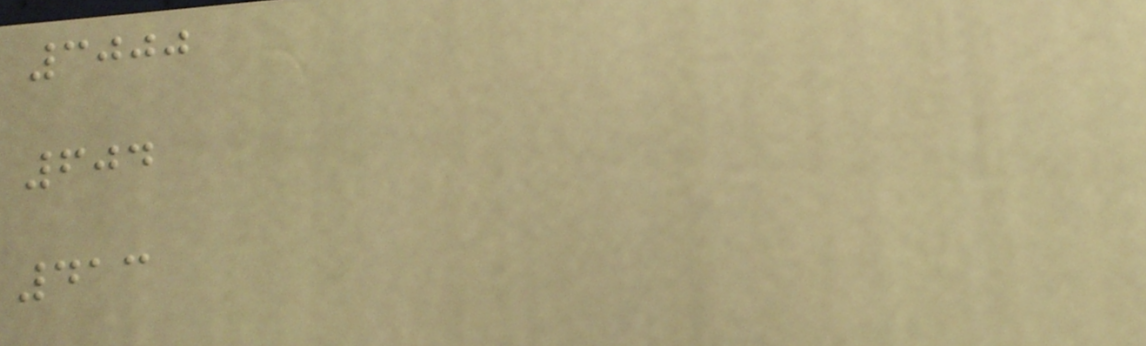3000
604
413
